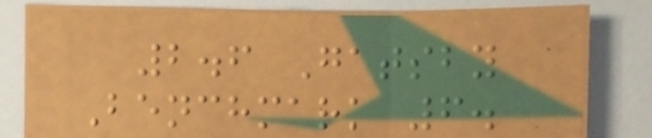2.6 Gatsby
Benchmark 6.
